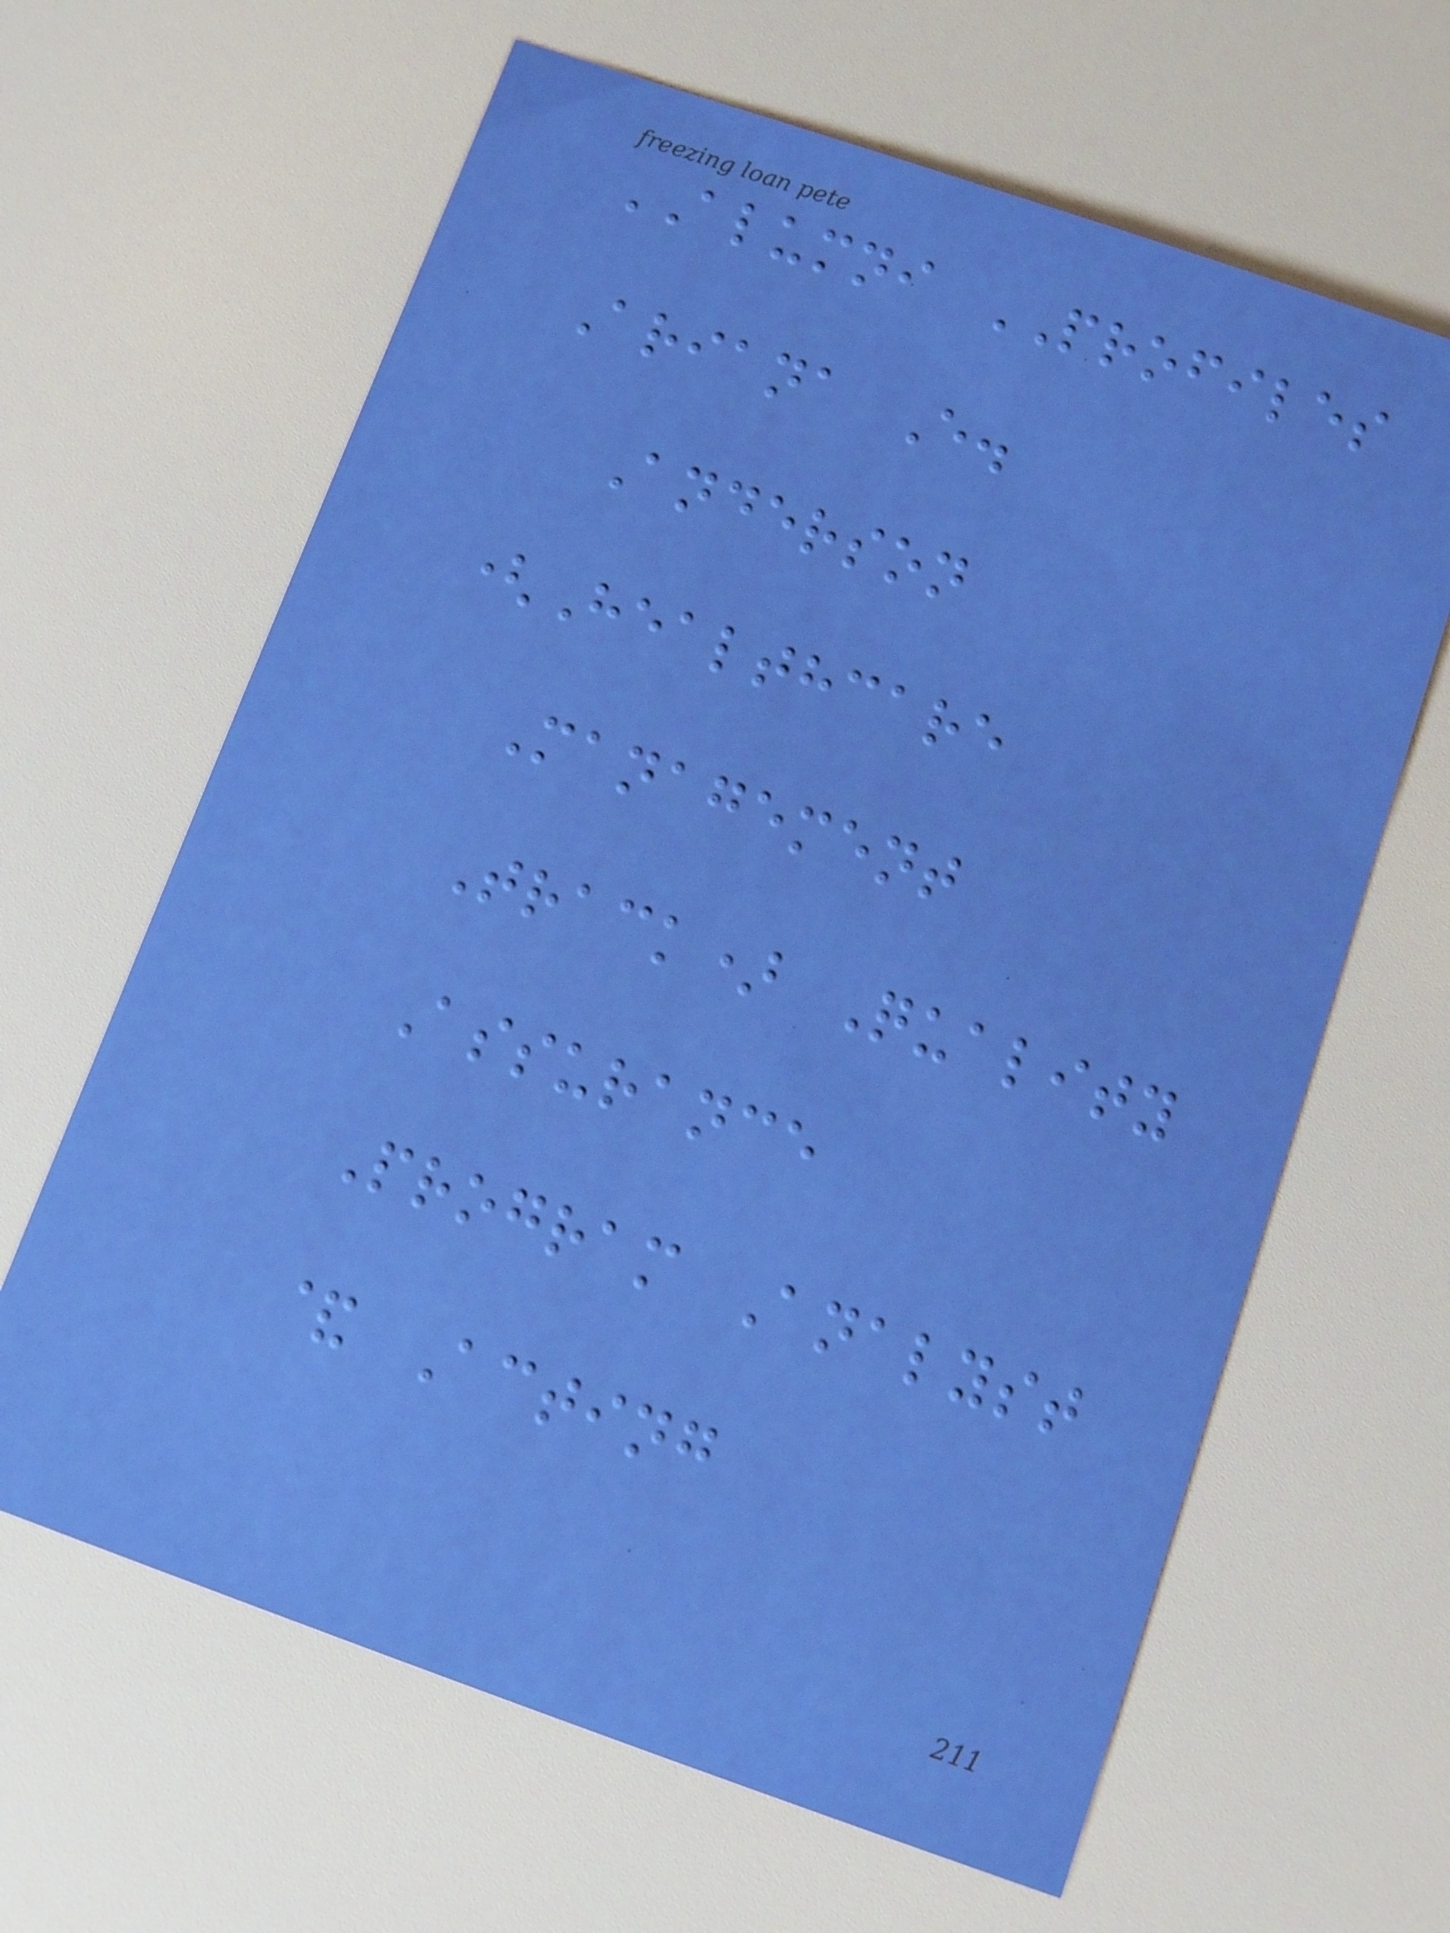ALUMNI PROFILES
Ariana E.
Anderson
(Healthcare
Management
Track) Quality
Assurance
Program Analyst
& Acting
